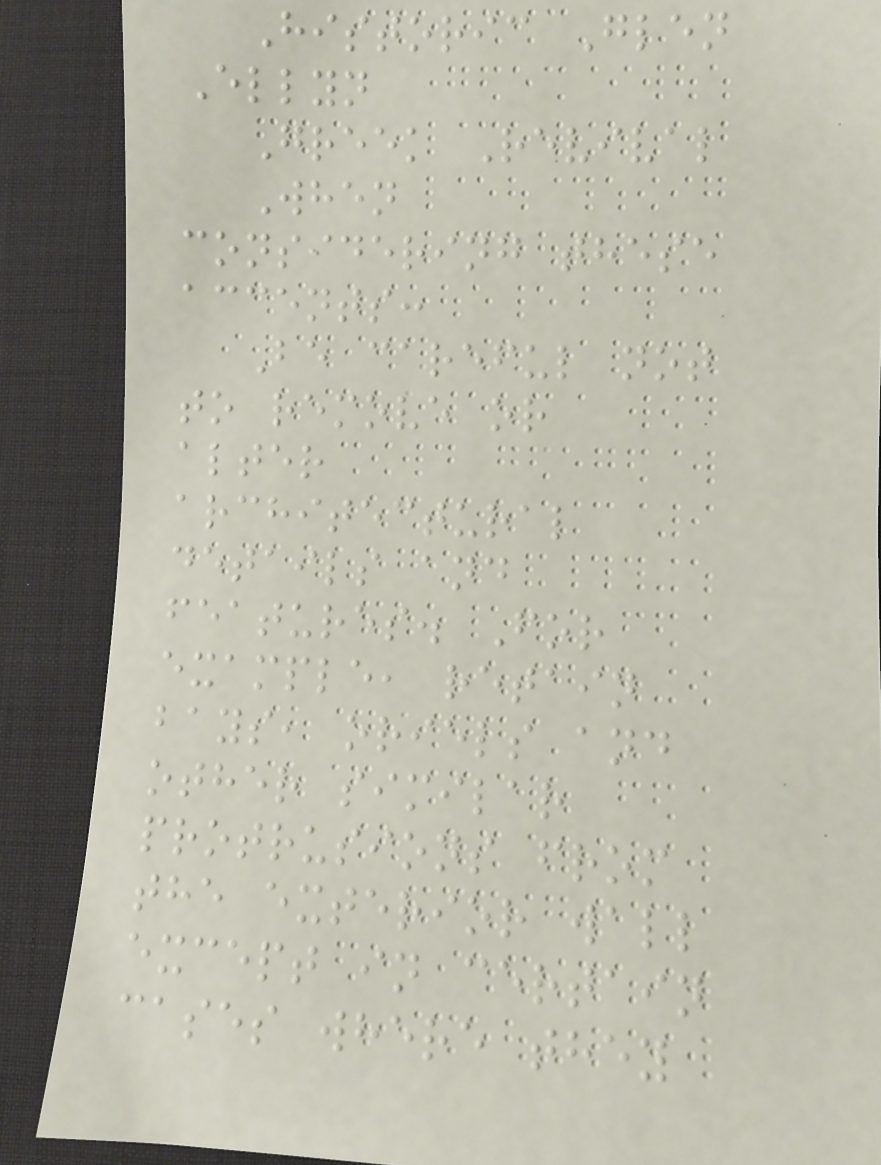Historic Glen
Ellyn
Greek Revival
When
considering these
accents:
Be careful not
to remove or
alter
architectural
details and
features. For
example, retain
bays, oriels and
other similar
protrusions from
the exterior wall
except in certain
cases where they
